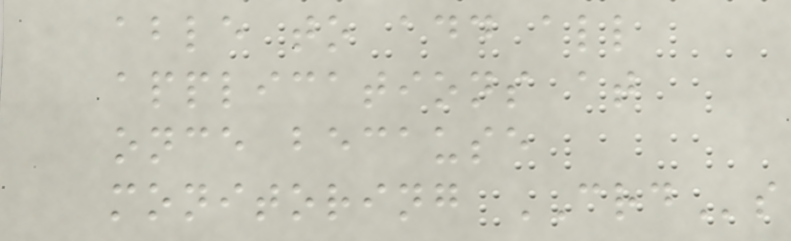able to add all
applications at
once because
monitoring CRDs
